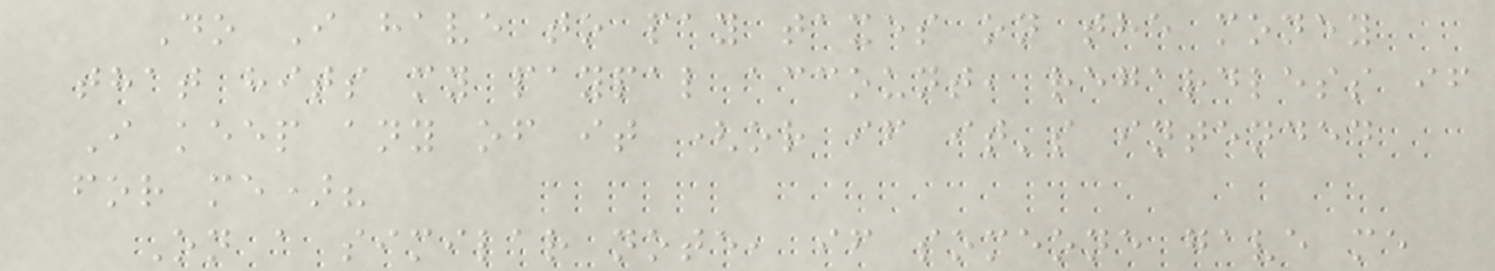Do I have to pay taxes on the money
that hits my paypal account, regardless if
I keep any of it (or if it's intended
for me)?
On a similar note, if someone gave me
